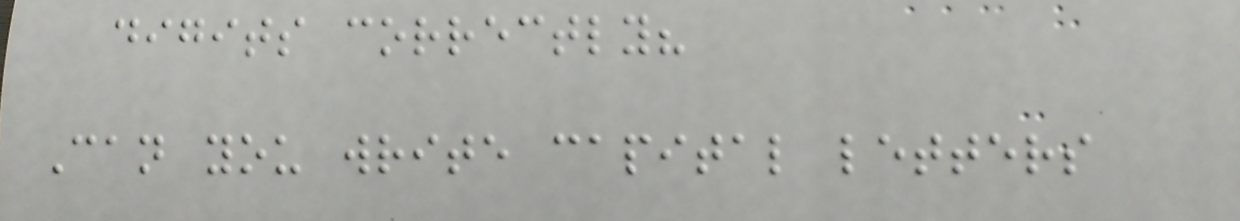digits correctly?
Can you write capital letters
